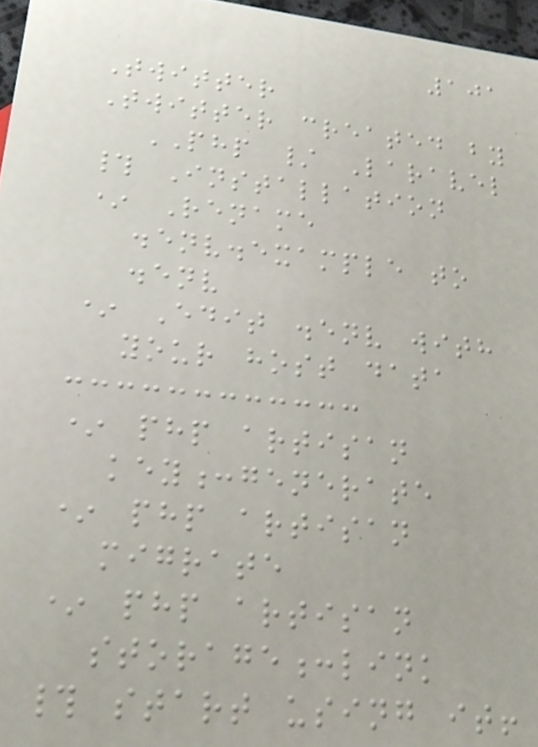101
Twitter
Twitter created by
PHP / Laravel
# Installation
* Rename
.env.example to
.env
* Edit .env with
your host data
* php artisan
key:generate
* php artisan
migrate
* php artisan
storage:link
# start using it!
